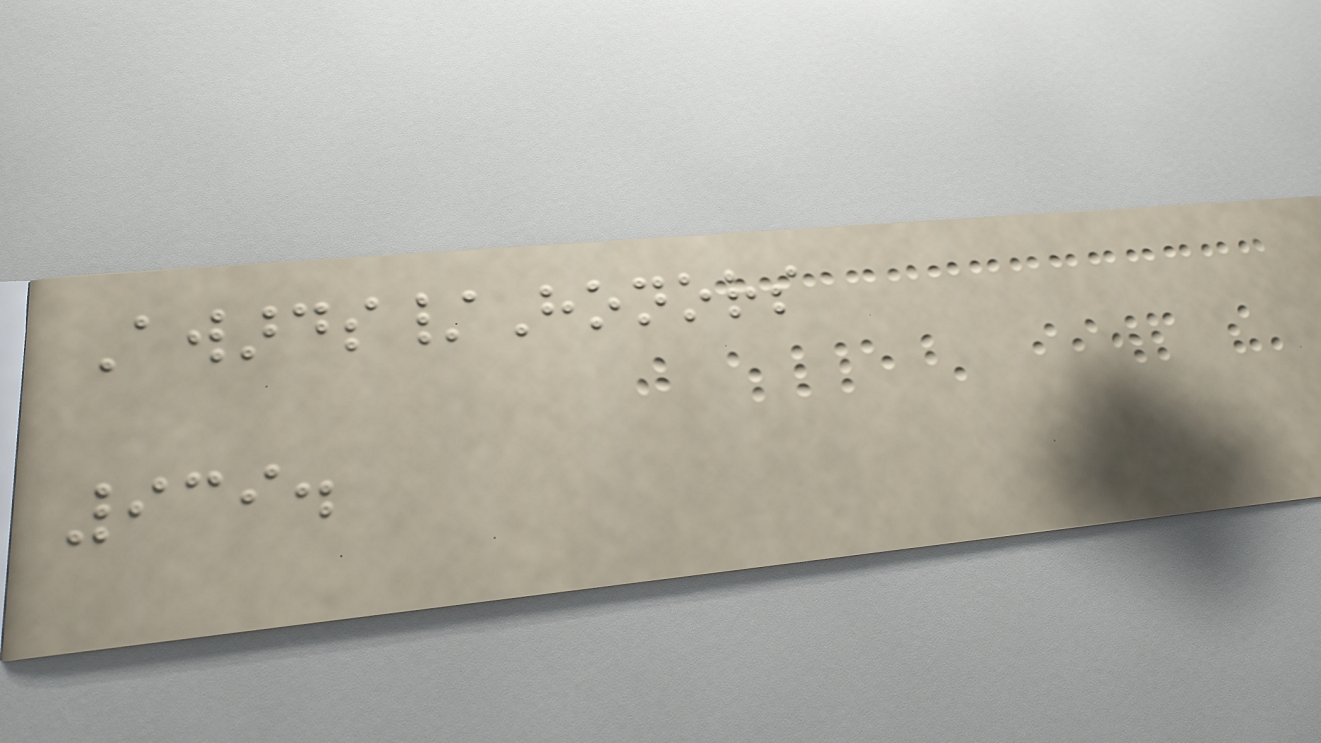Awards/Honors
939.
